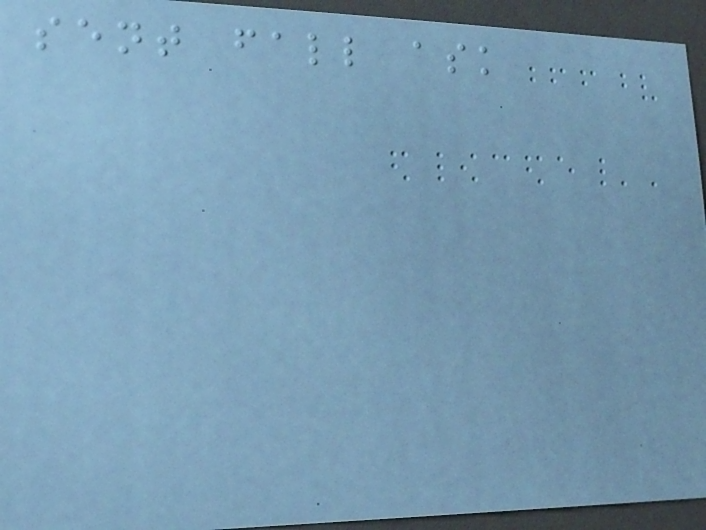sent fall ask
